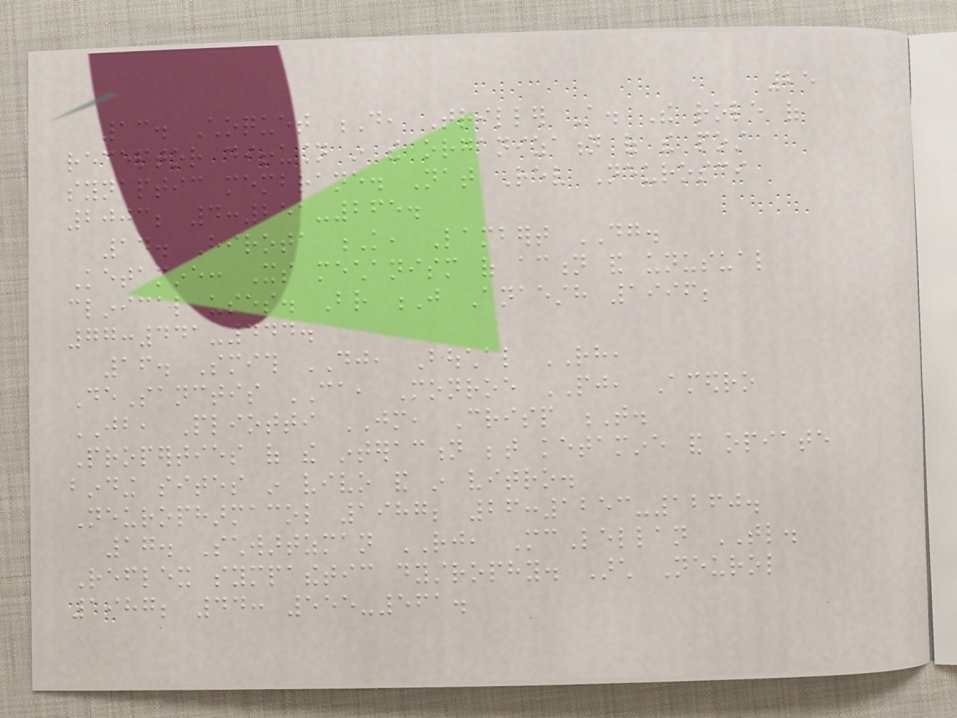25
13. Choquet D, Triller A. The role of
receptor diffusion in the organization of the post
synaptic membrane. Nat Rev Neurosci
2003; 4:251-265.
14. Hirota K, Lambert DG.
Ketamine: Its mechanism of action and unusual
clinical uses. Br J Anaesth 1996;
77:441-444.
16. Smith DJ, Bouchal RH,
DeSanctis CA, Monroe PJ, Amedro
JB, Pliotti JM, Crisp T.
Properties of the interaction between ketamine and opiate
binding sites in vivo and in vitro.
Neuropharmacol 1987; 26:1253-1260.
17. Schwartzman RJ, McLellan TL.
Reflex sympathetic dystrophy. Arch Neurol
1987; 44: 555-561.
